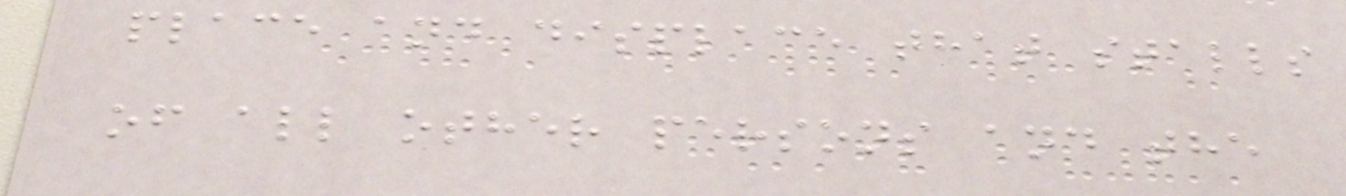place and displace that stalls
of all other persons and the
